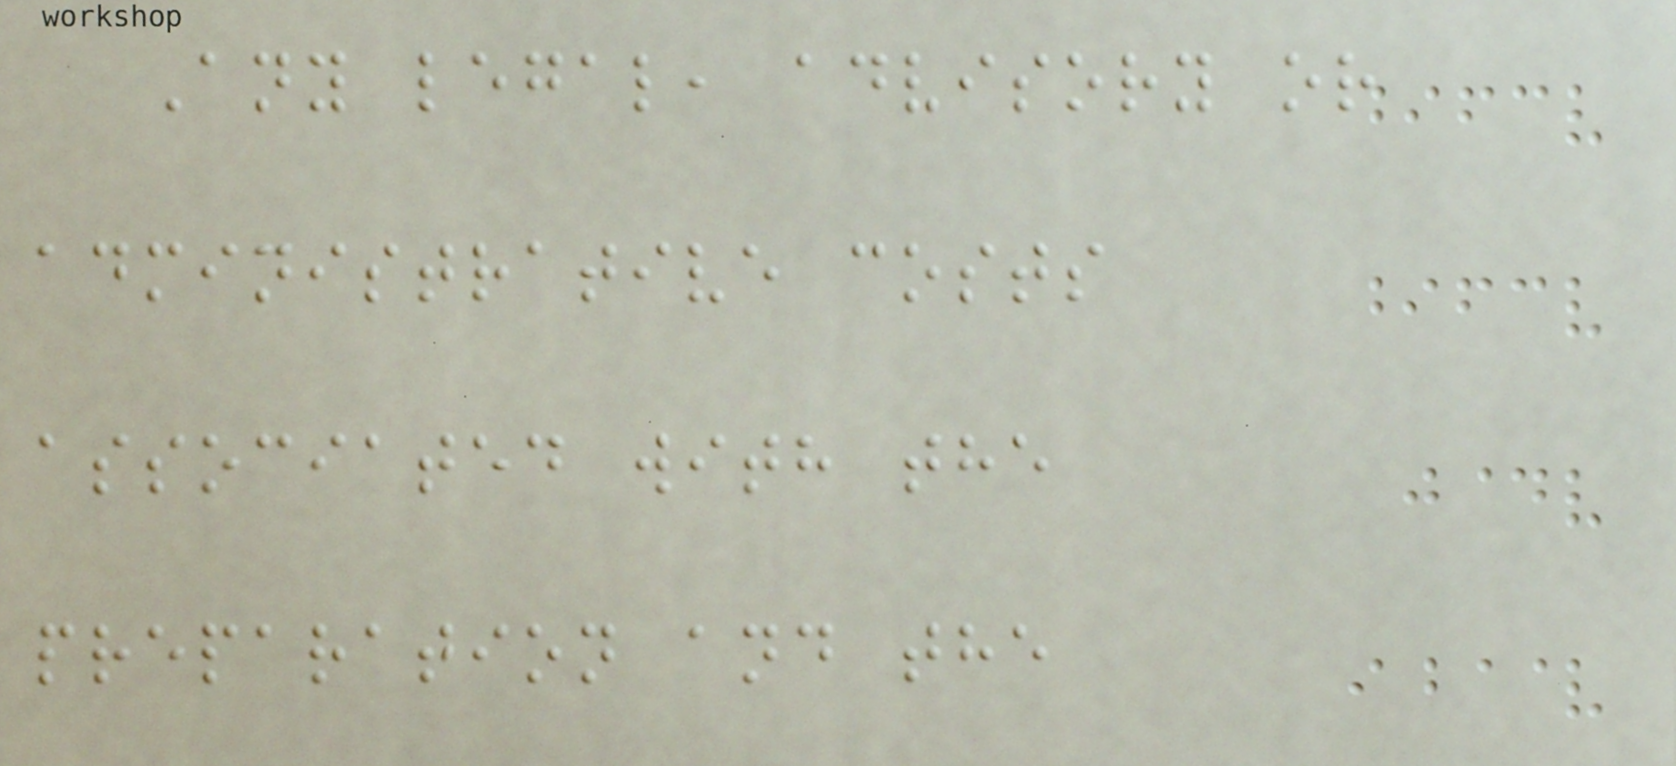Any legal, advisory or
administrative costs
associated with the
preparation and the
